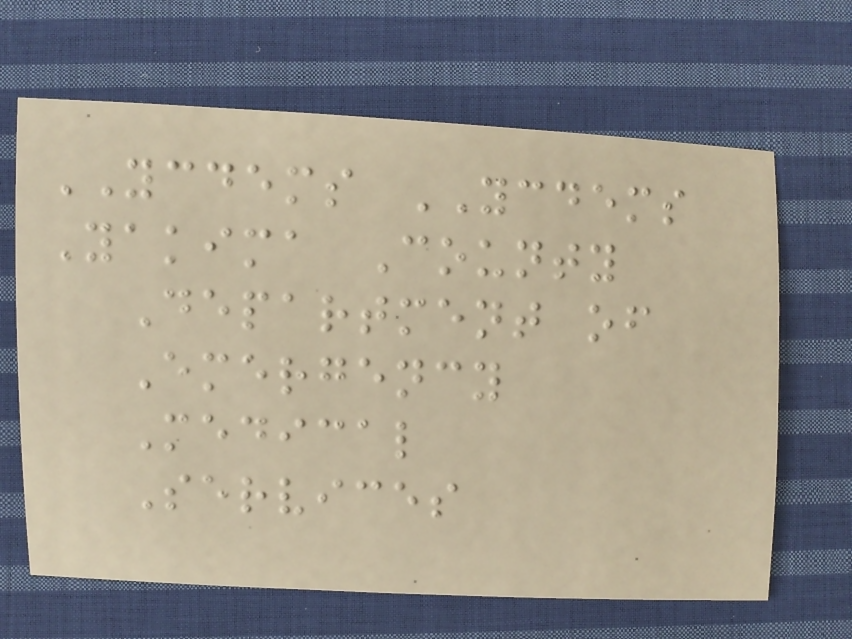YCDEMS YCDEMS
Yakima County
Department of
Emergency
Medical
Services
